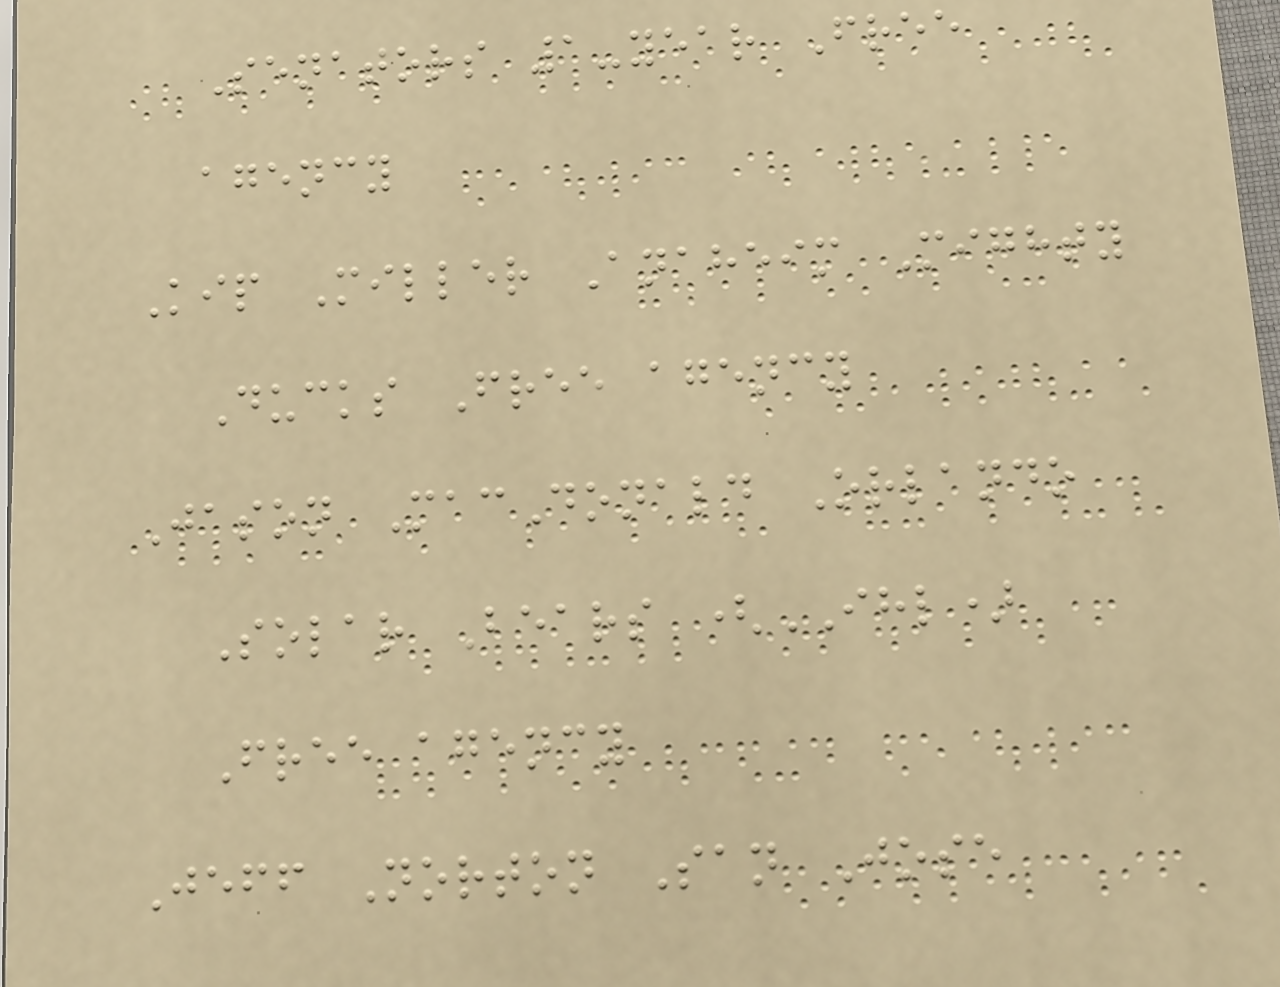Senators 1-year Free
agency
Kip Miller Anaheim Mighty
Ducks Free agency
Jason MacDonald Orlando
Solar Bears (IHL)
Free agency
Jeff Norton San Jose
